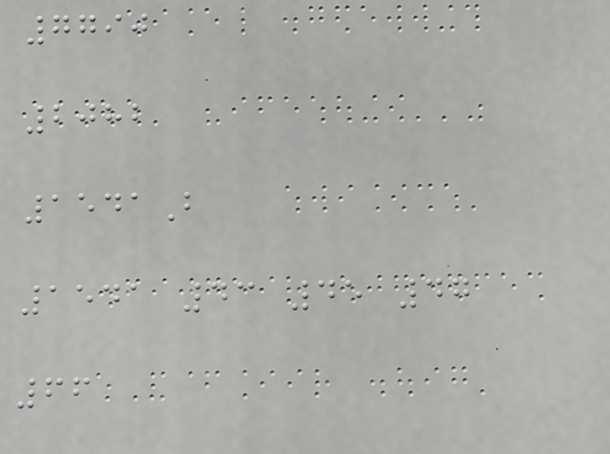7790
2082
1541B
1541 43 45 47
66
